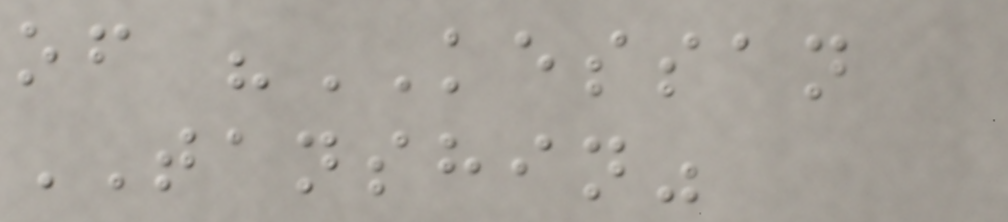of "KESSAN
TANSHIN"
